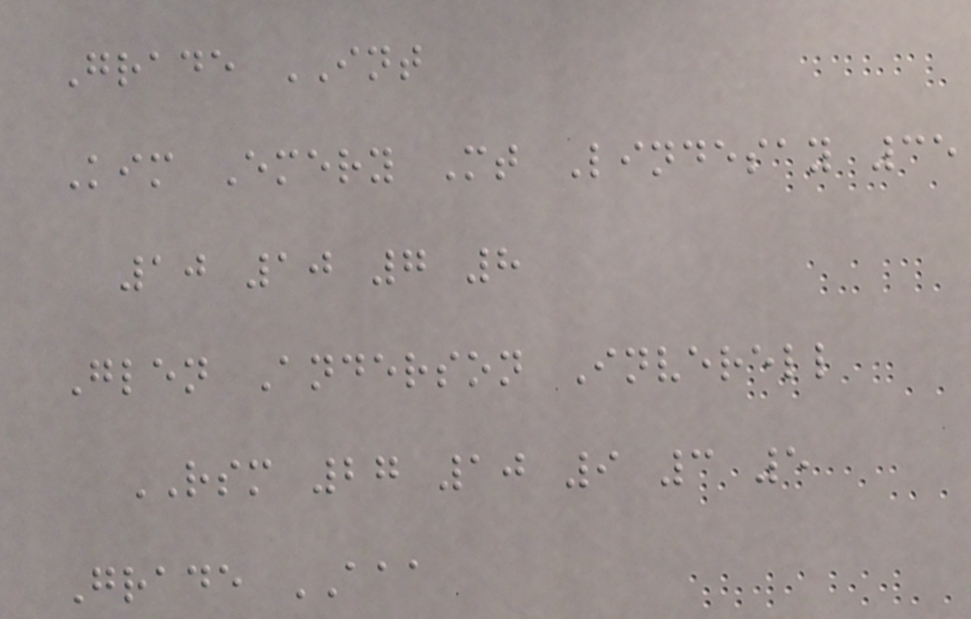Grade INT
Kim Emery Mt Lindesay 35
10 10 7 8
Glen Anderson Inverell
RSM 27 10 9 3 5
Grade AAA
